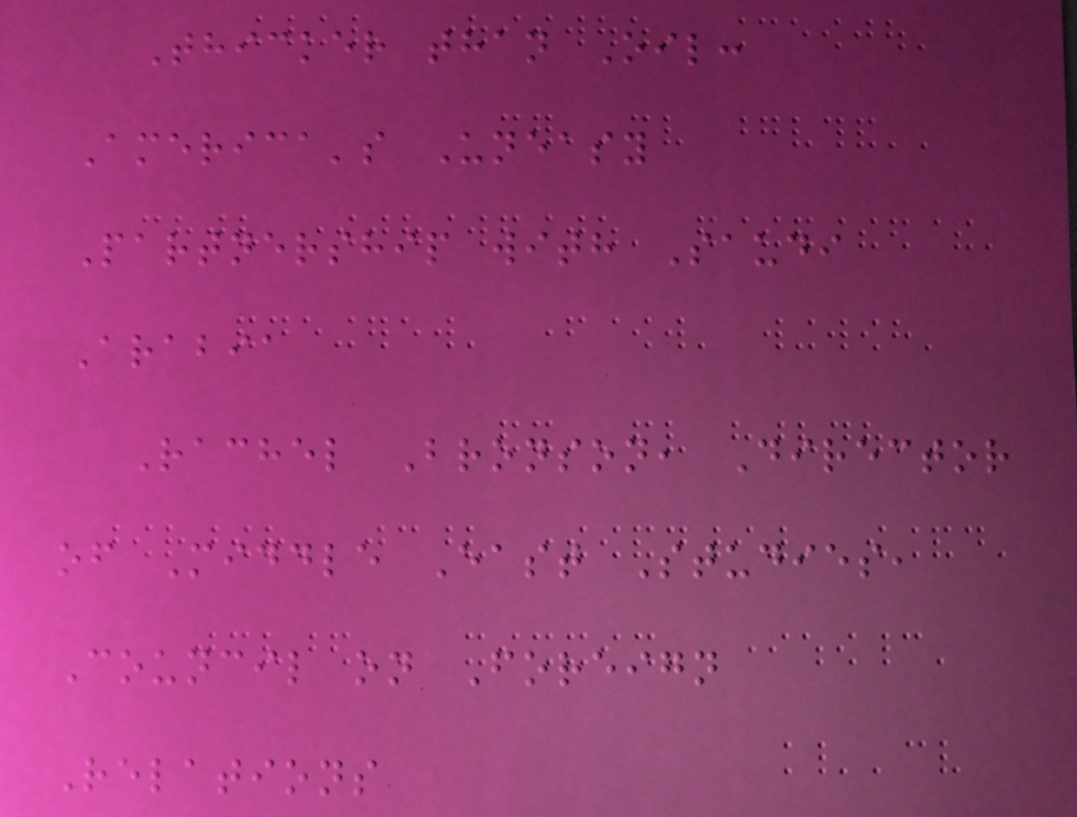Thicker than Oil:
America's Uneasy
Partnership with Saudi
Arabia
Rachel Bronson, Director
of Middle East Studies,
Council on Foreign
Relations
